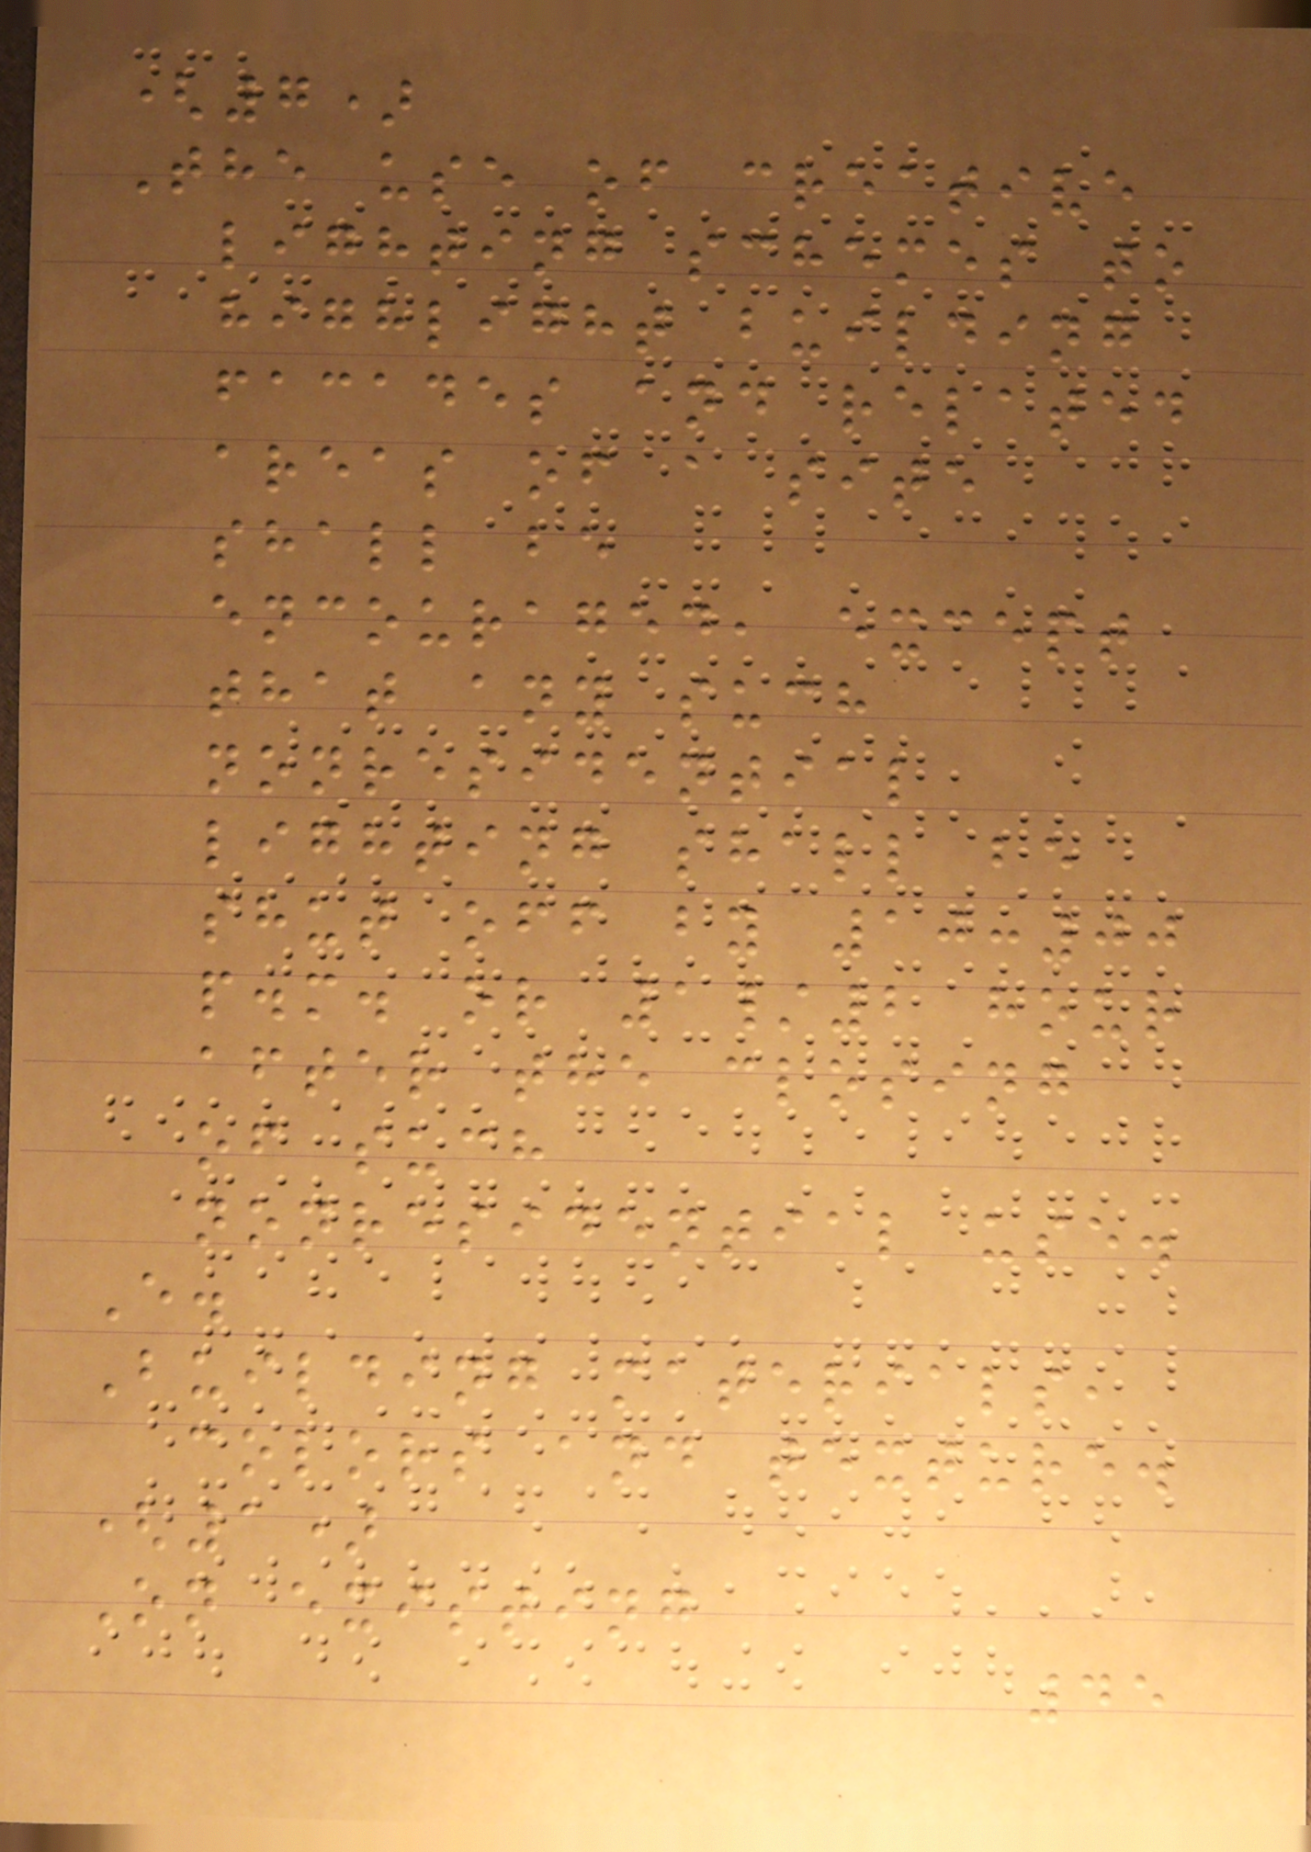(7)
The use of creative
lighting schemes to
highlight building
facades and related
areas of a site
shall be
encouraged, except
that any such
nonresidential
lighting shall be
shut off by 10:00
p.m. or 1/2 hour
after the closing
of such
nonresidential use.
E.
Building materials,
colors and texture.
(1)
On existing
45
